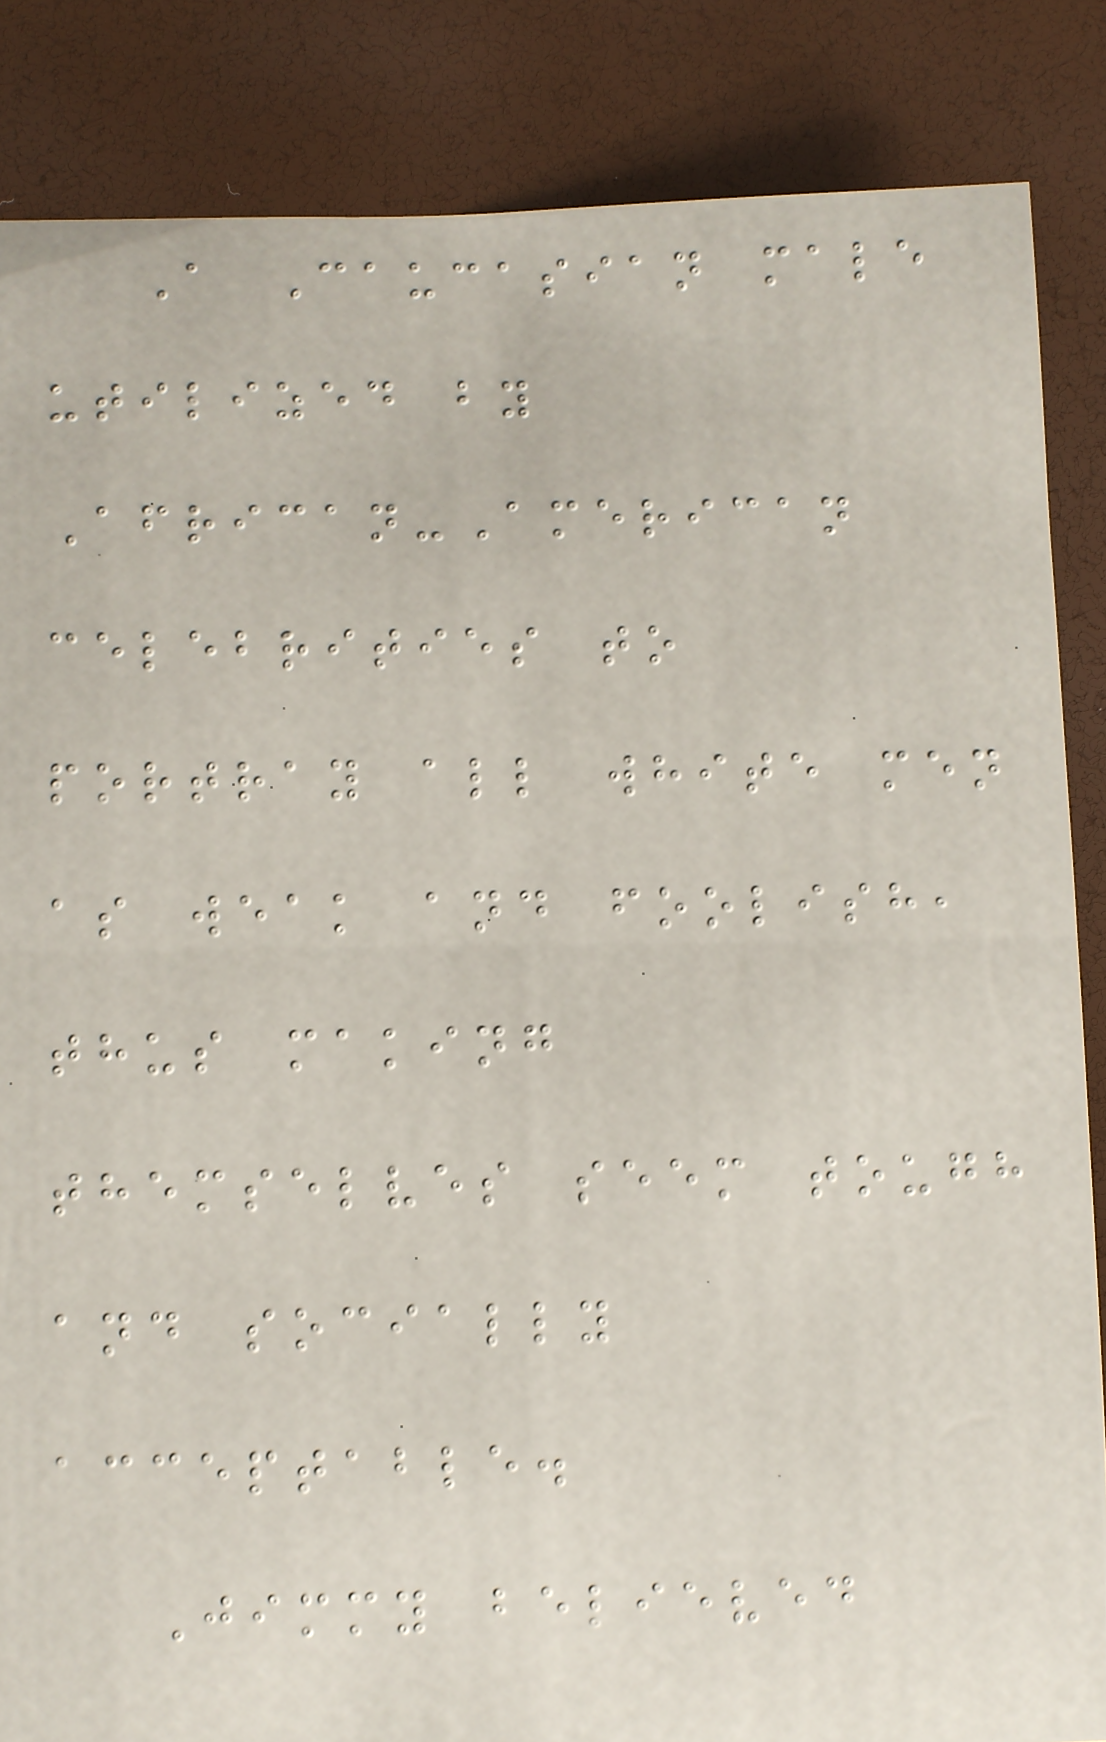A Caucasian male
utilized by
African-American
celebrities to
portray all white men
as weak and foolish,
thus making
themselves seem tough
and socially
acceptable.
Jimmy believed
